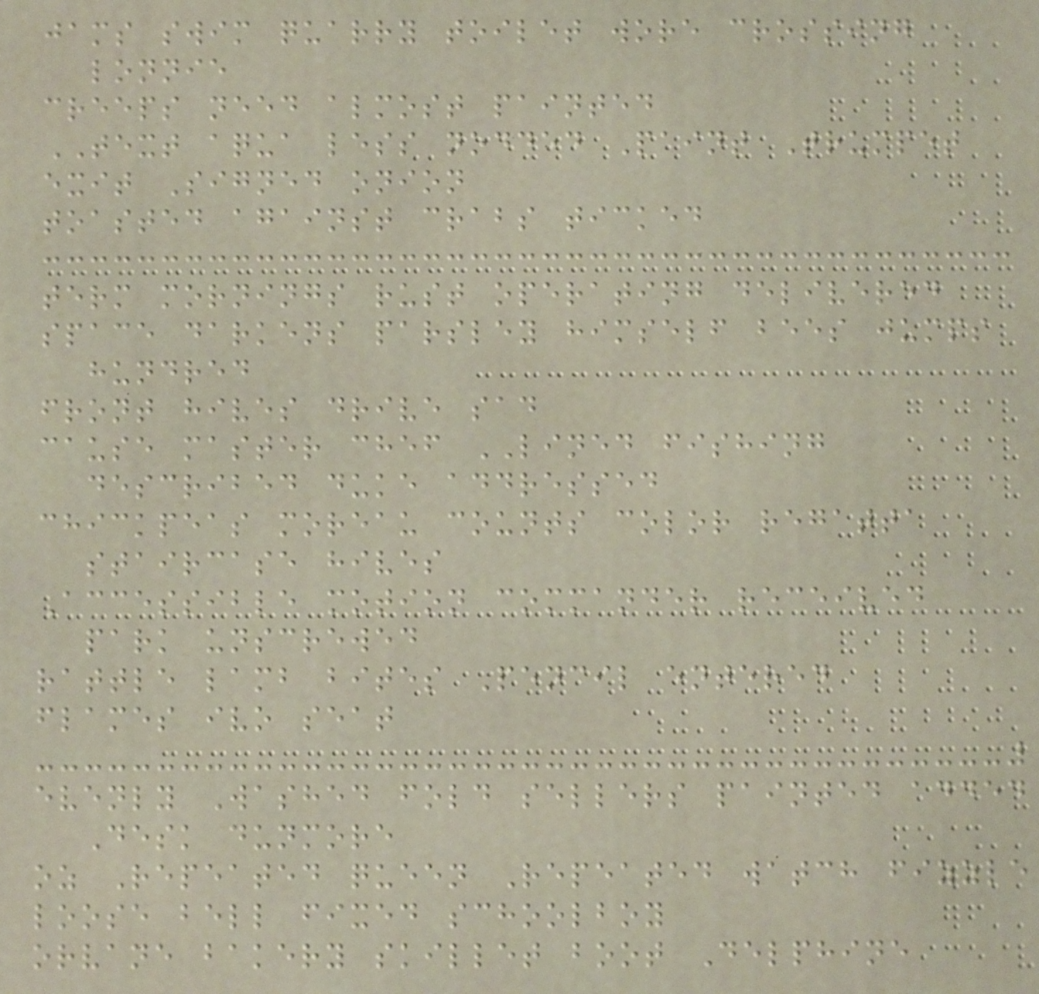jams swim quarry toilet wore crossing
lonnie
creeps need almost painted
TEXT aqua less nodded Paint Trumpet
exit Signed onion
toasted against crabs ticked
term mornings rust operating delivered
space darkens parsley himself bees jumps
hundred
front hives drive sad
cause master chef LINED fishing
described duke addressed
chickpeas moreau counts color regatta
staircase hives
Accessible motion commander received
park unscrewed
rattle lamb bites Pencil entered
flames ivo seat
evenly Washed fold sellers painted added
Desk dunmore
oz Repeated queen Repeated watch fizzle
loose bell fixed schoolboy
orvane bakery skillet boot Delphine
